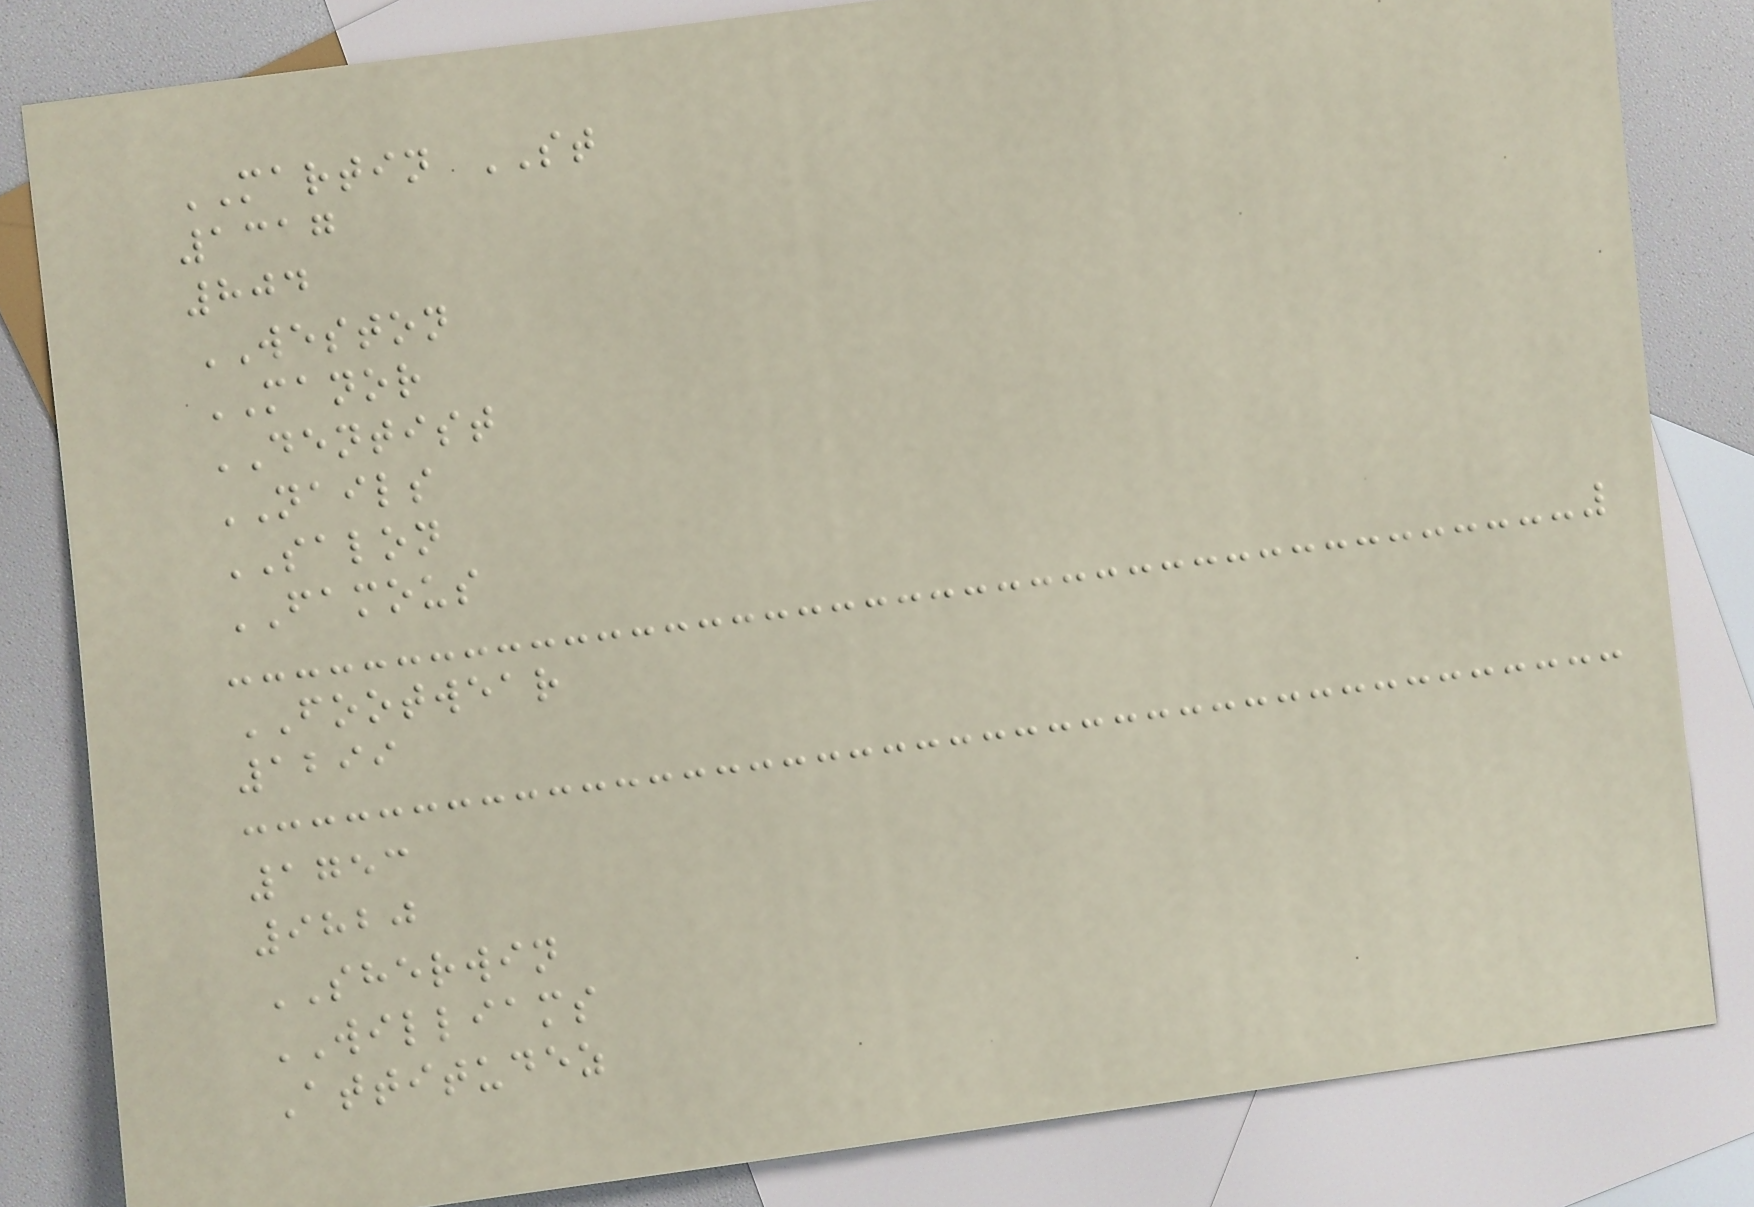MARTIN ST
1317
804
WESTON
MANOR
DENTIST
NAILS
SALON
FAMOUS
FOOTWEAR
1299
1753
9820
SHERWIN
WILLIAMS
Attitudez
